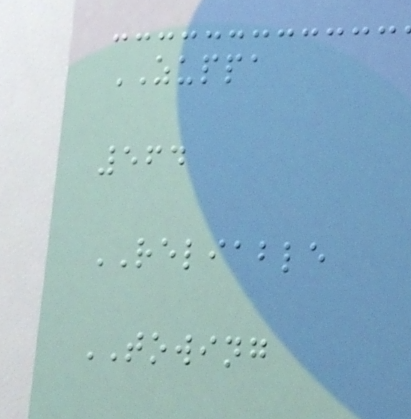ZUPPA
564
RELIABLE
TOWING
